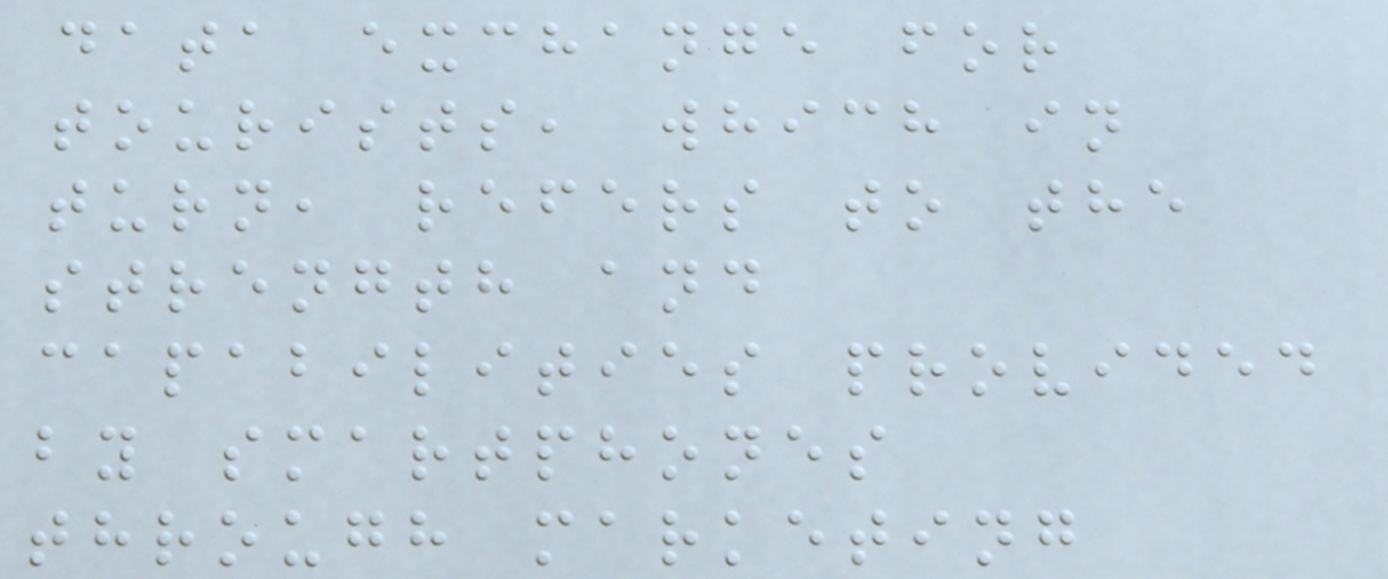data exchange for
tourists, which in
turn, refers to the
strength and
capabilities provided
by smartphones
through marketing
